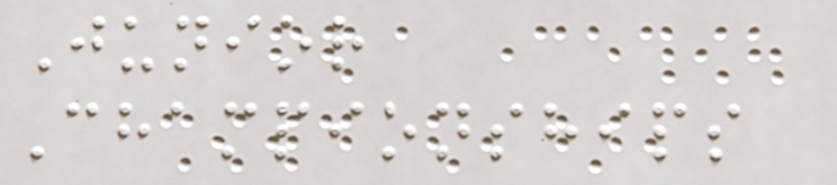Junior
Championships
